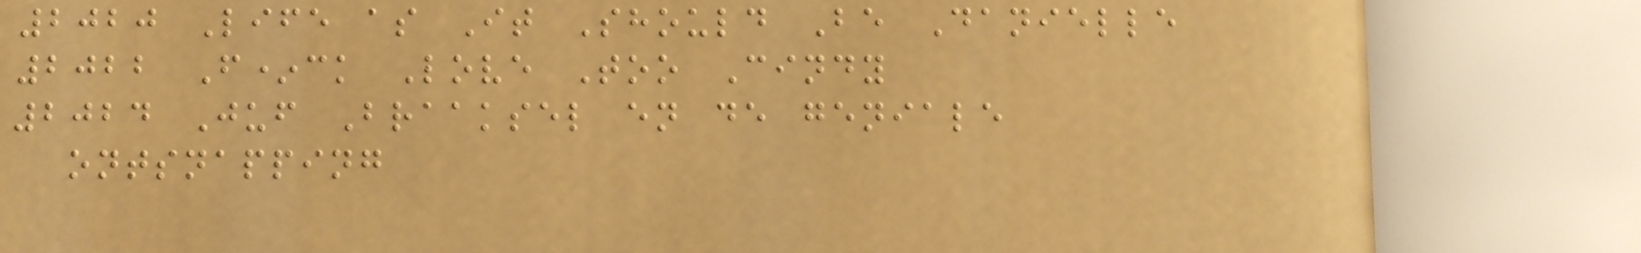2020 Life as It Should Be Danielle
2022 F*ck Love Too Cindy
2024 Juf Braaksel en de geniale
ontsnapping
